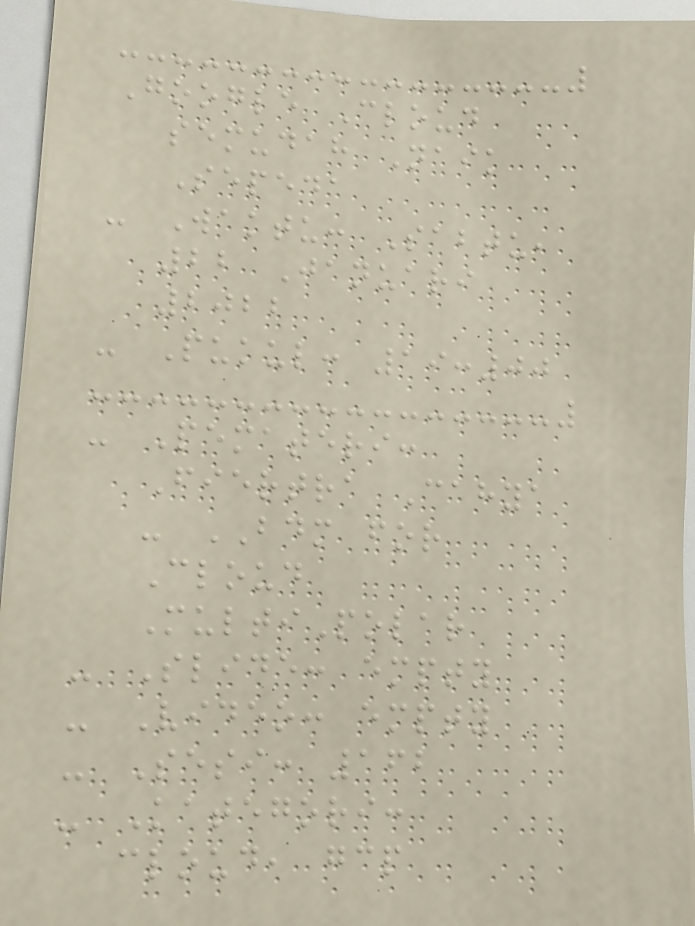Google Cloud
semudah Naik
Sepeda
- Waktu: Sabtu,
22 Januari
2022
- Pukul: 19:00
- Pemateri:
Fiertra Cahya
- BDM for
Cloud
MultiPolar
- Slide: empty
- Video: empty
- Sesi: 162
- Kategori:
cloud, gcp
